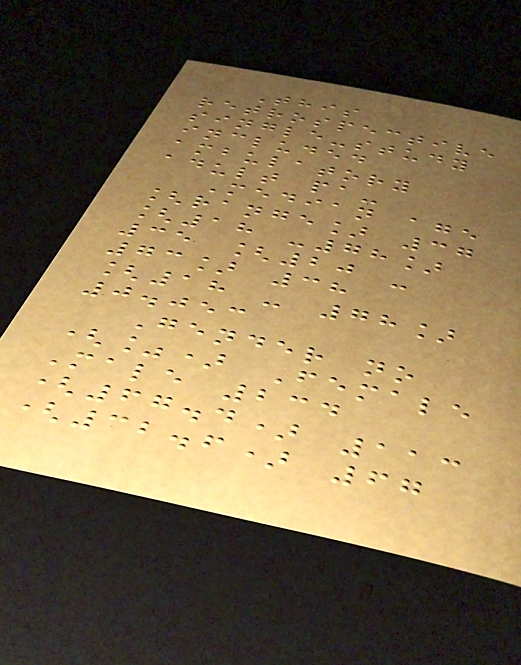This
retrospective
single-study
included
ambulatory
adult pa-
Median age
[range] 37
[18 -78]
35 [20 -
73] 38
[18 - 78]
0.053
Gender no
(%) Female
Male 234
(67.4) 113
(32.6) 67
